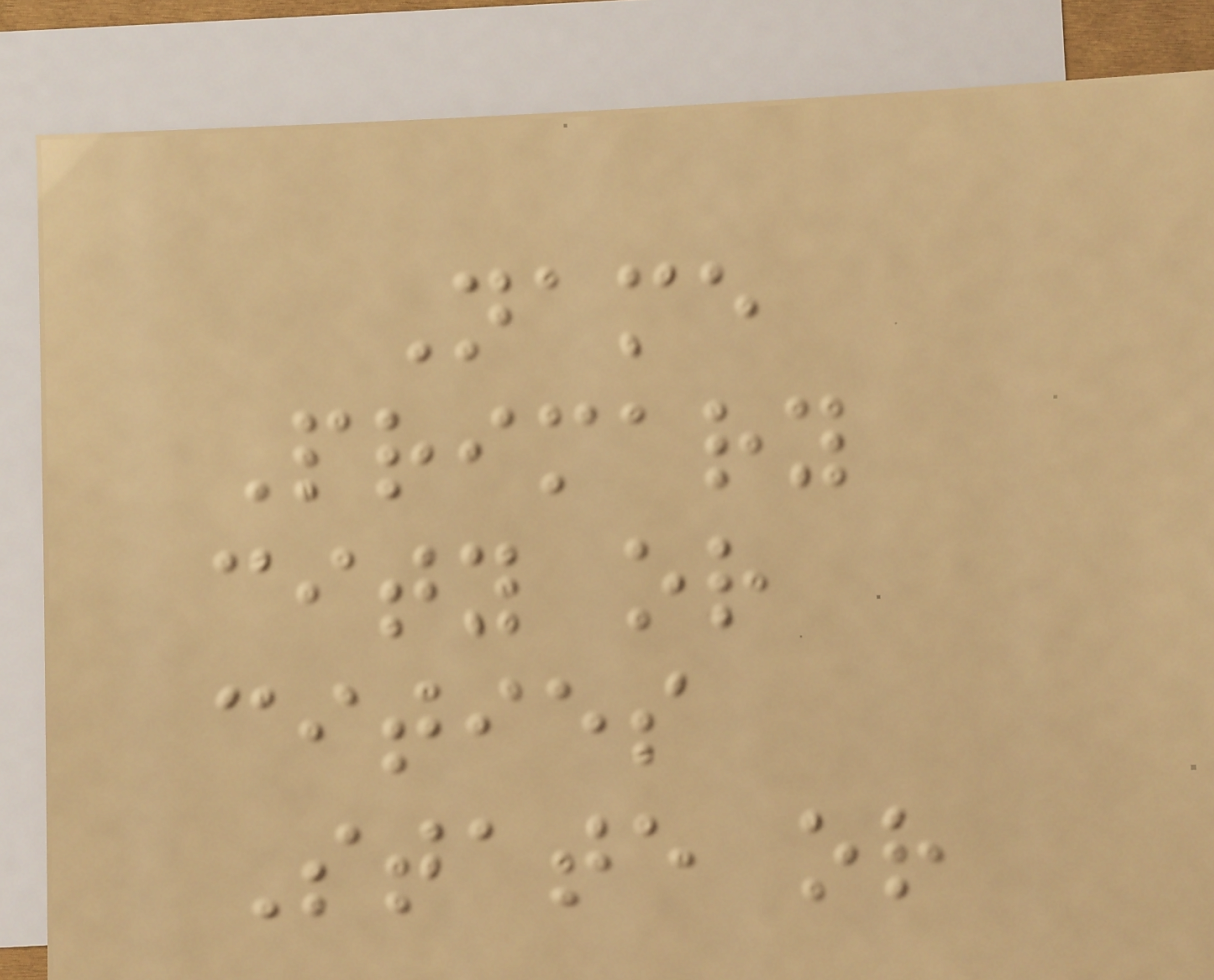Name
Primary
city or
cities
State or
